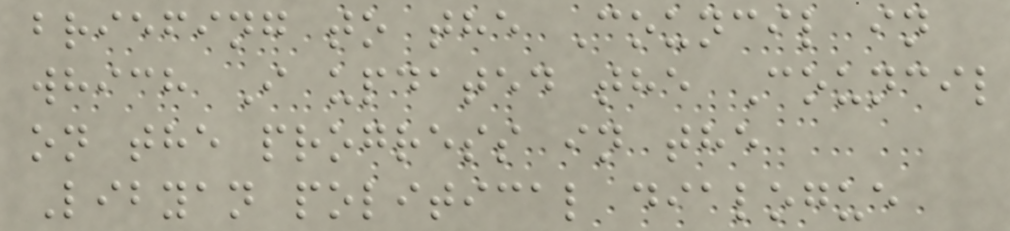briefing to the Council in
which I updated the Council
on the progress in the
Libyan political dialogue
